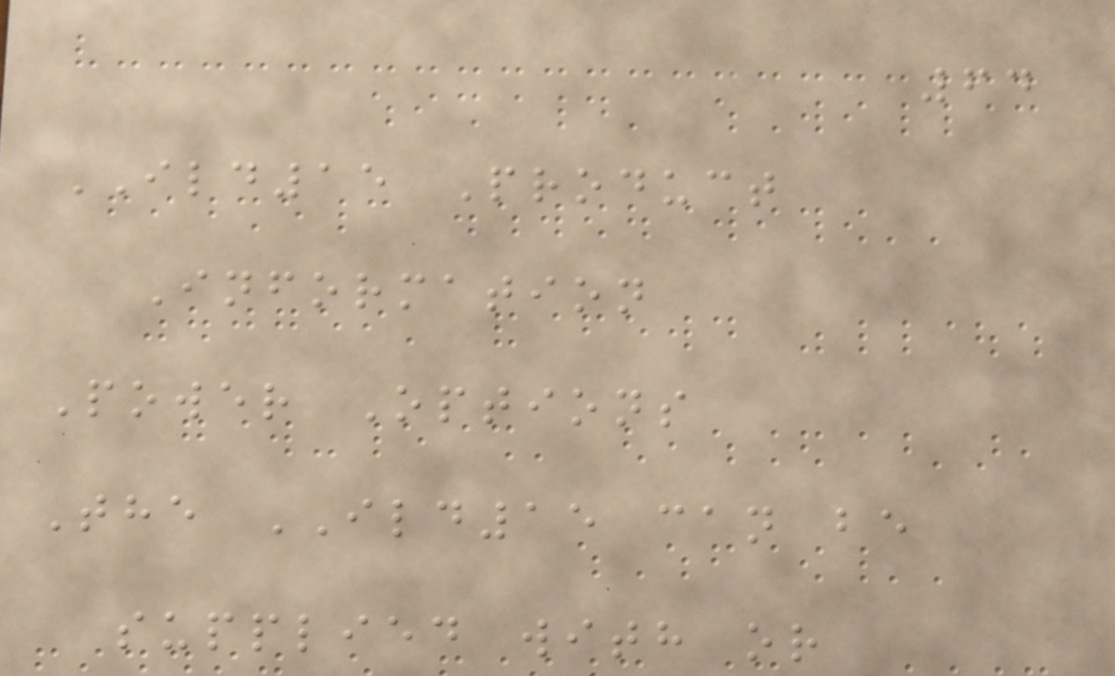64
ILD15 Product
Information
Power Options
The ILD15 can be
supplied with or
